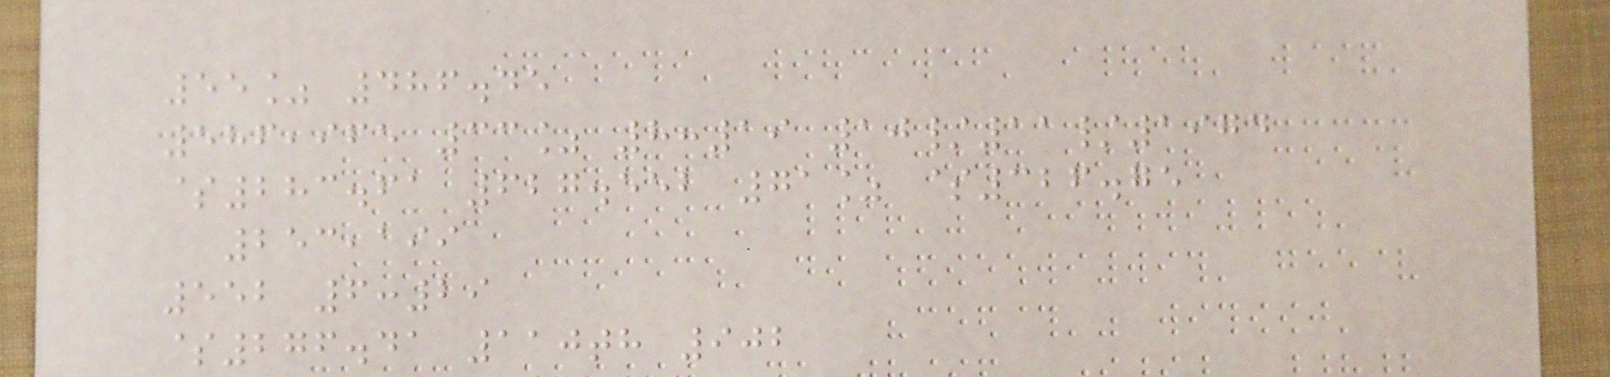55% 486.45
586,965 33% 8:19 10/11/1974
$283.61 627.552 71% $326.75
253,199
552 6:29
$276.41 110th 902
